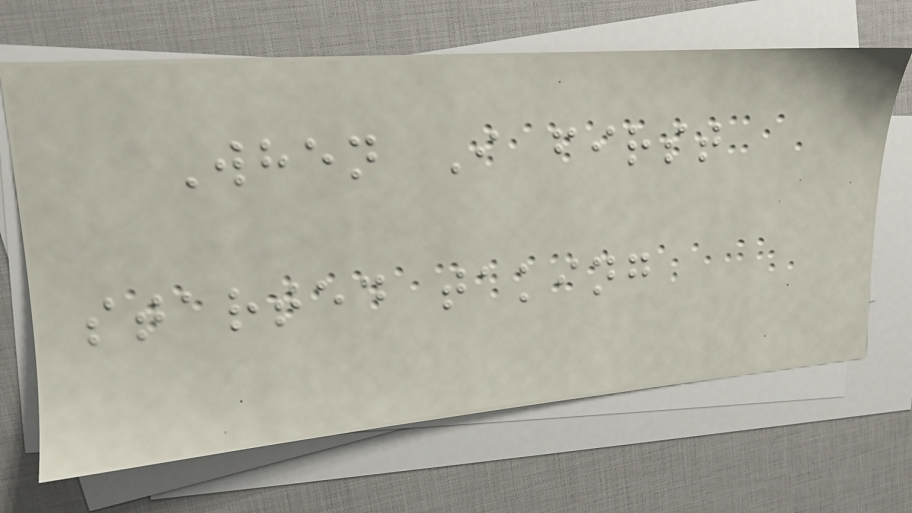When I first
started taking
